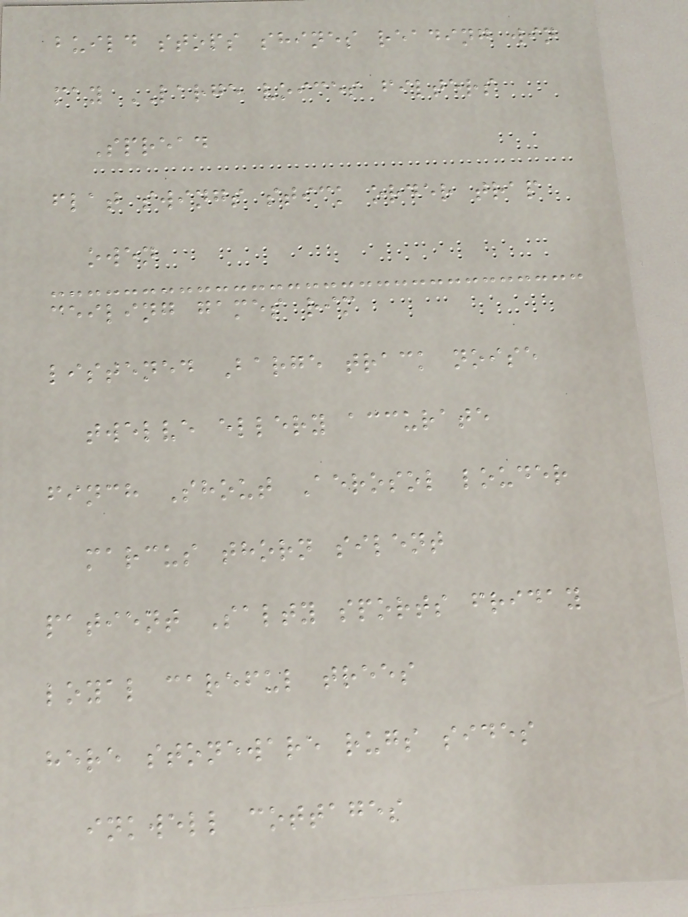build stops shines reading win
may LARGE voices filters
Spread
flat swings stick order trap
owen
ceiling games rim
listened Barge track noise
twelve ellery accurate
finch Shout Aerosol louder
marcus thorn silent
patient Salty sports friday
loyal careful trees
here stoneware rugs sides
inkwell cottages
